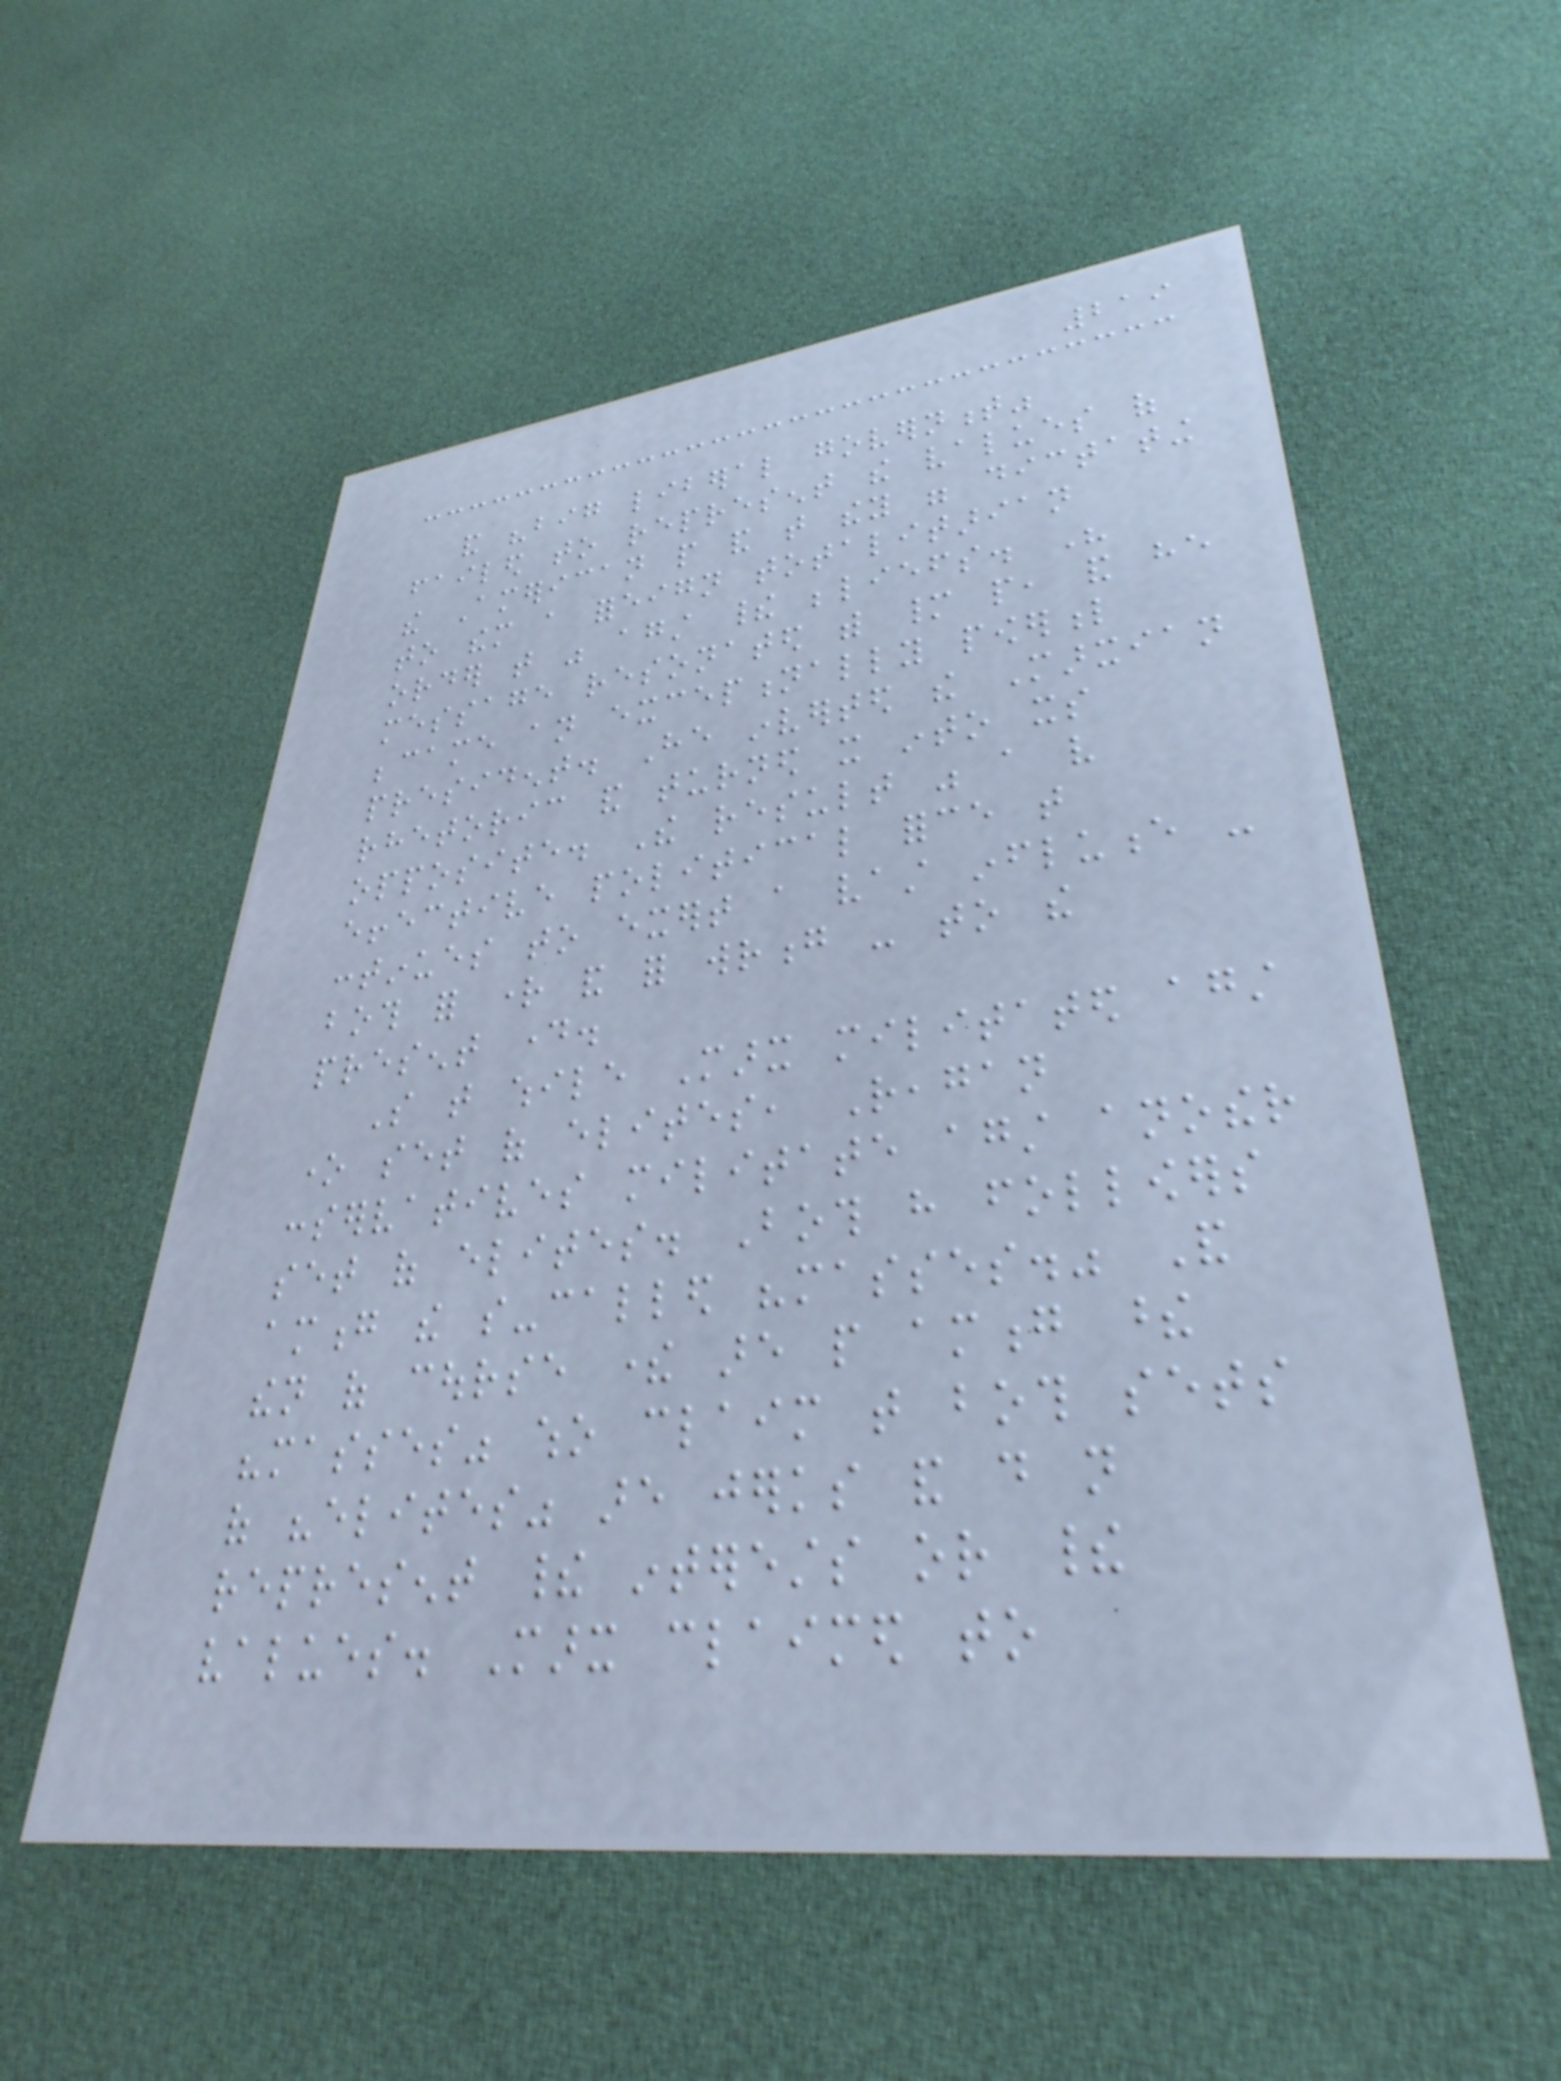219
and "big liberal government"
failed to represent the values of
the American people and that they were dictating
to them a foreign totalitarian
order that was against their beliefs. His
message resonated with many people, and he
became an exceptionally powerful
president. He inverted the Marxian
rhetoric and turned it into its
opposite. The result was a very
effective political force that
continues to exert a vast influence -
both for right and for wrong - to the
present day.
So that while Marx militated against
one set of elites, Reagan
conservatives militate against another
set of elites. Both have followers
among the so-called "masses." And
then of course there are people among these
"masses" who claim that both sets
of "elites" are jerks and do not
represent their interests or their
values. Marx claimed to
